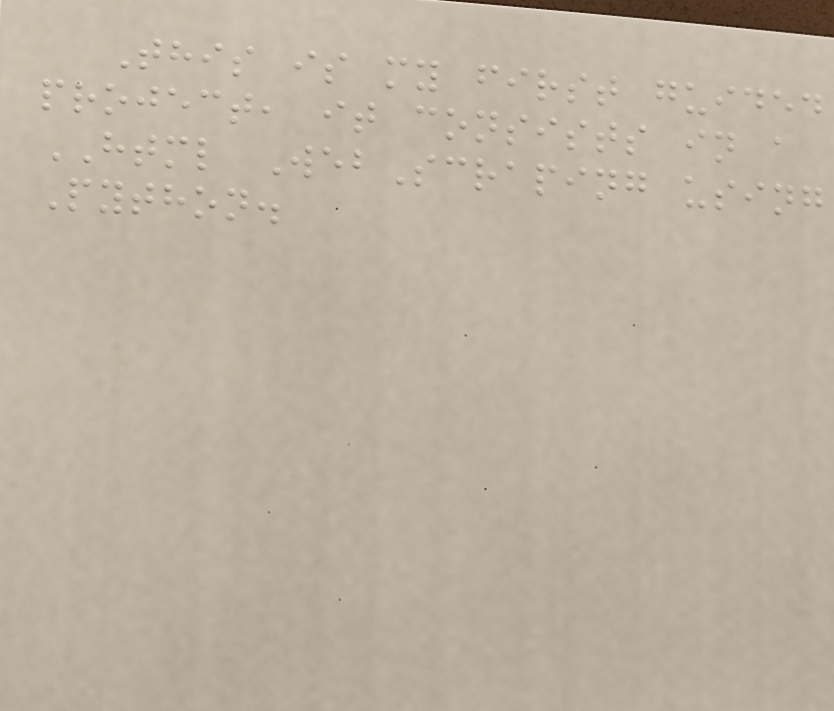This is my first guided
project, it consists in a
HTML WebScraping using
Python.
